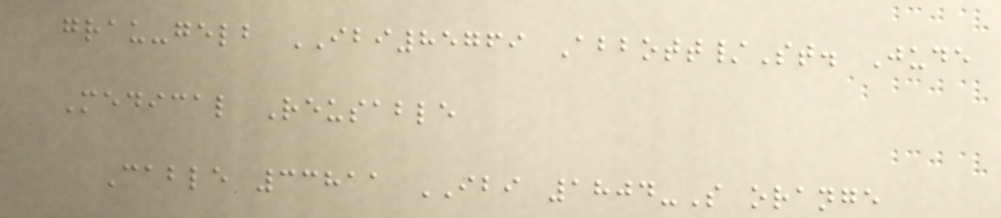grau-gelb IBI85769 Abbott/St. Jude
Medical Reusable
Cable 33811 IBI 1804-S orange
